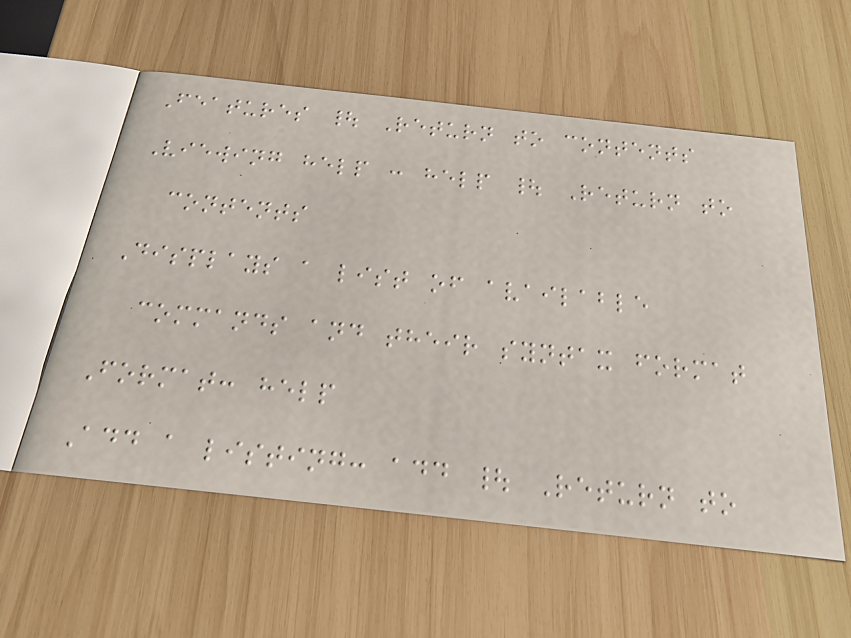Features | Return to contents
Viewing help : help | Return to
contents
Displays a list of available
commands and their syntax format
Format: help
Add a listing: add | Return to
